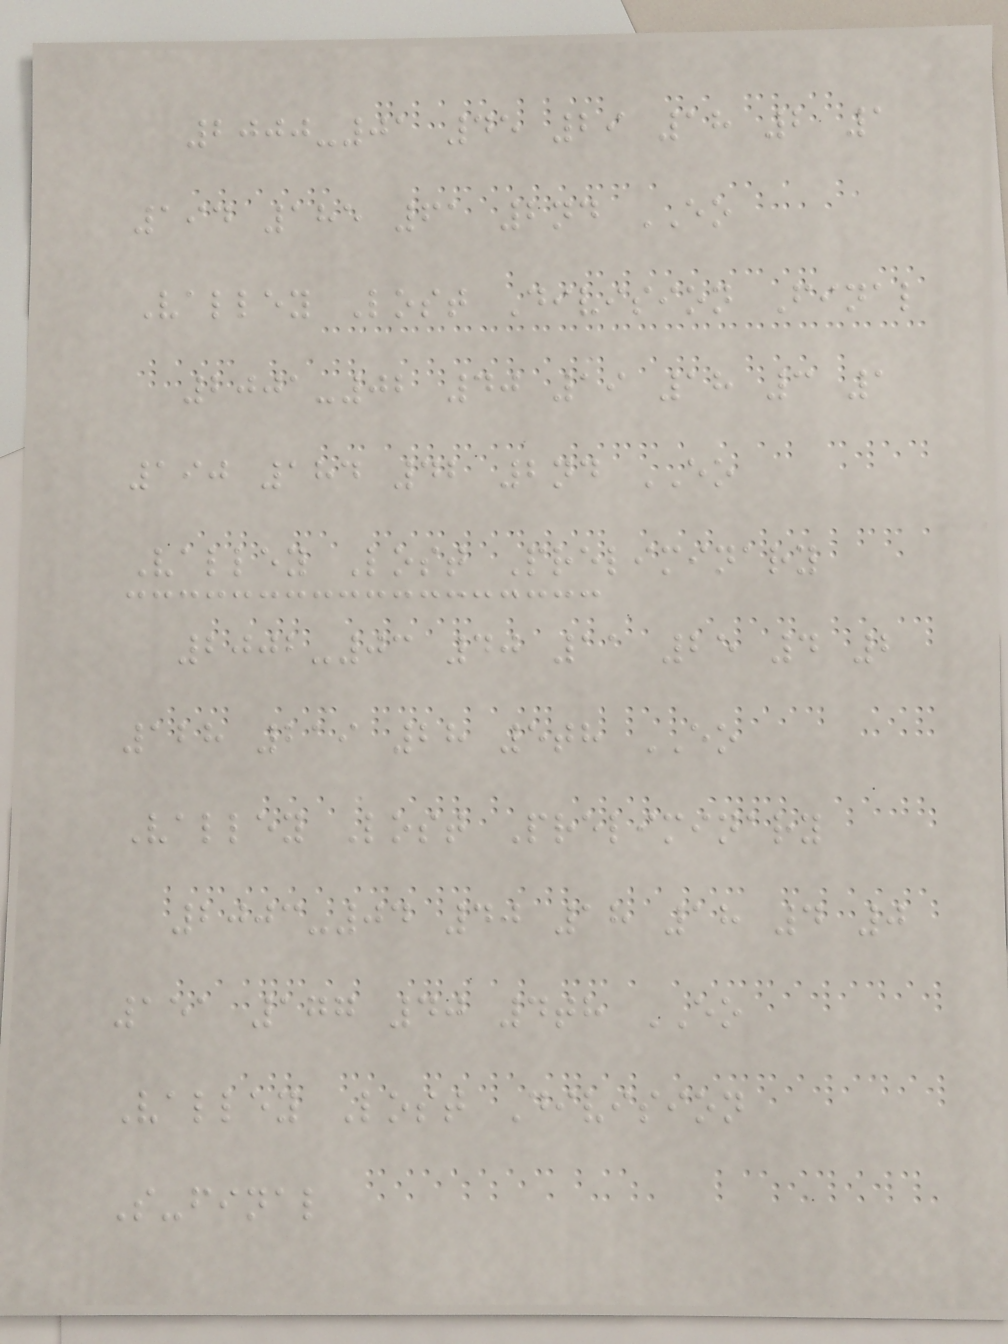2000-01 45 29 18 2 1
194 185 61 2nd EO
Valley Lost Division Final
2001-02 40 19 18 3 1
190 184 42 2nd EO
Valley Lost Preliminary
2002-03 40 11 25 4 2
128 219 28 5th EO
Valley Lost Preliminary
2003-04 40 18 18 4 0
151 177 40 4th EO
Valley Lost Division
S-final
